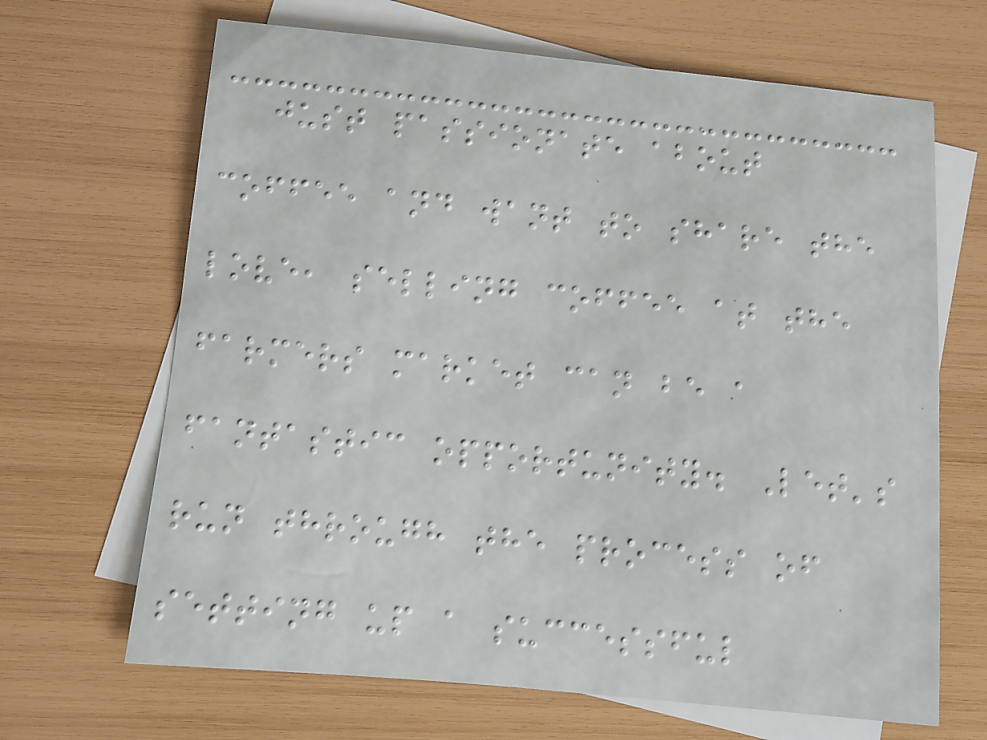just passionate about
coffee and want to share the
love, selling coffee at the
farmers market can be a
fantastic opportunity. Let's
run through the process of
setting up a successful
